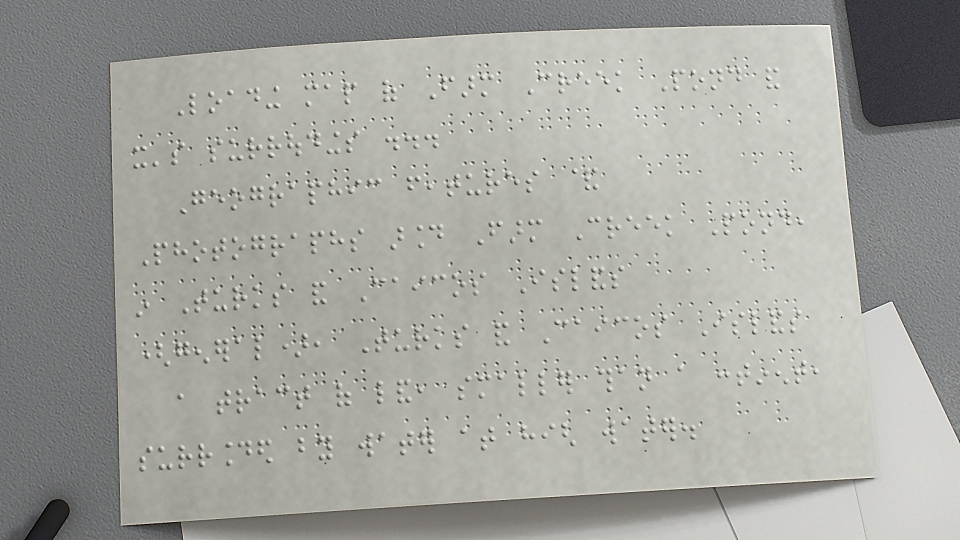Loading map of Farm Creek Pond and
it's surroudings ...
Geographic features &
Photographs around Farm Creek Pond,
in Turks and Caicos Islands
(general), Turks and Caicos Islands
a tract of land, smaller than a continent,
surrounded by water at high water.
